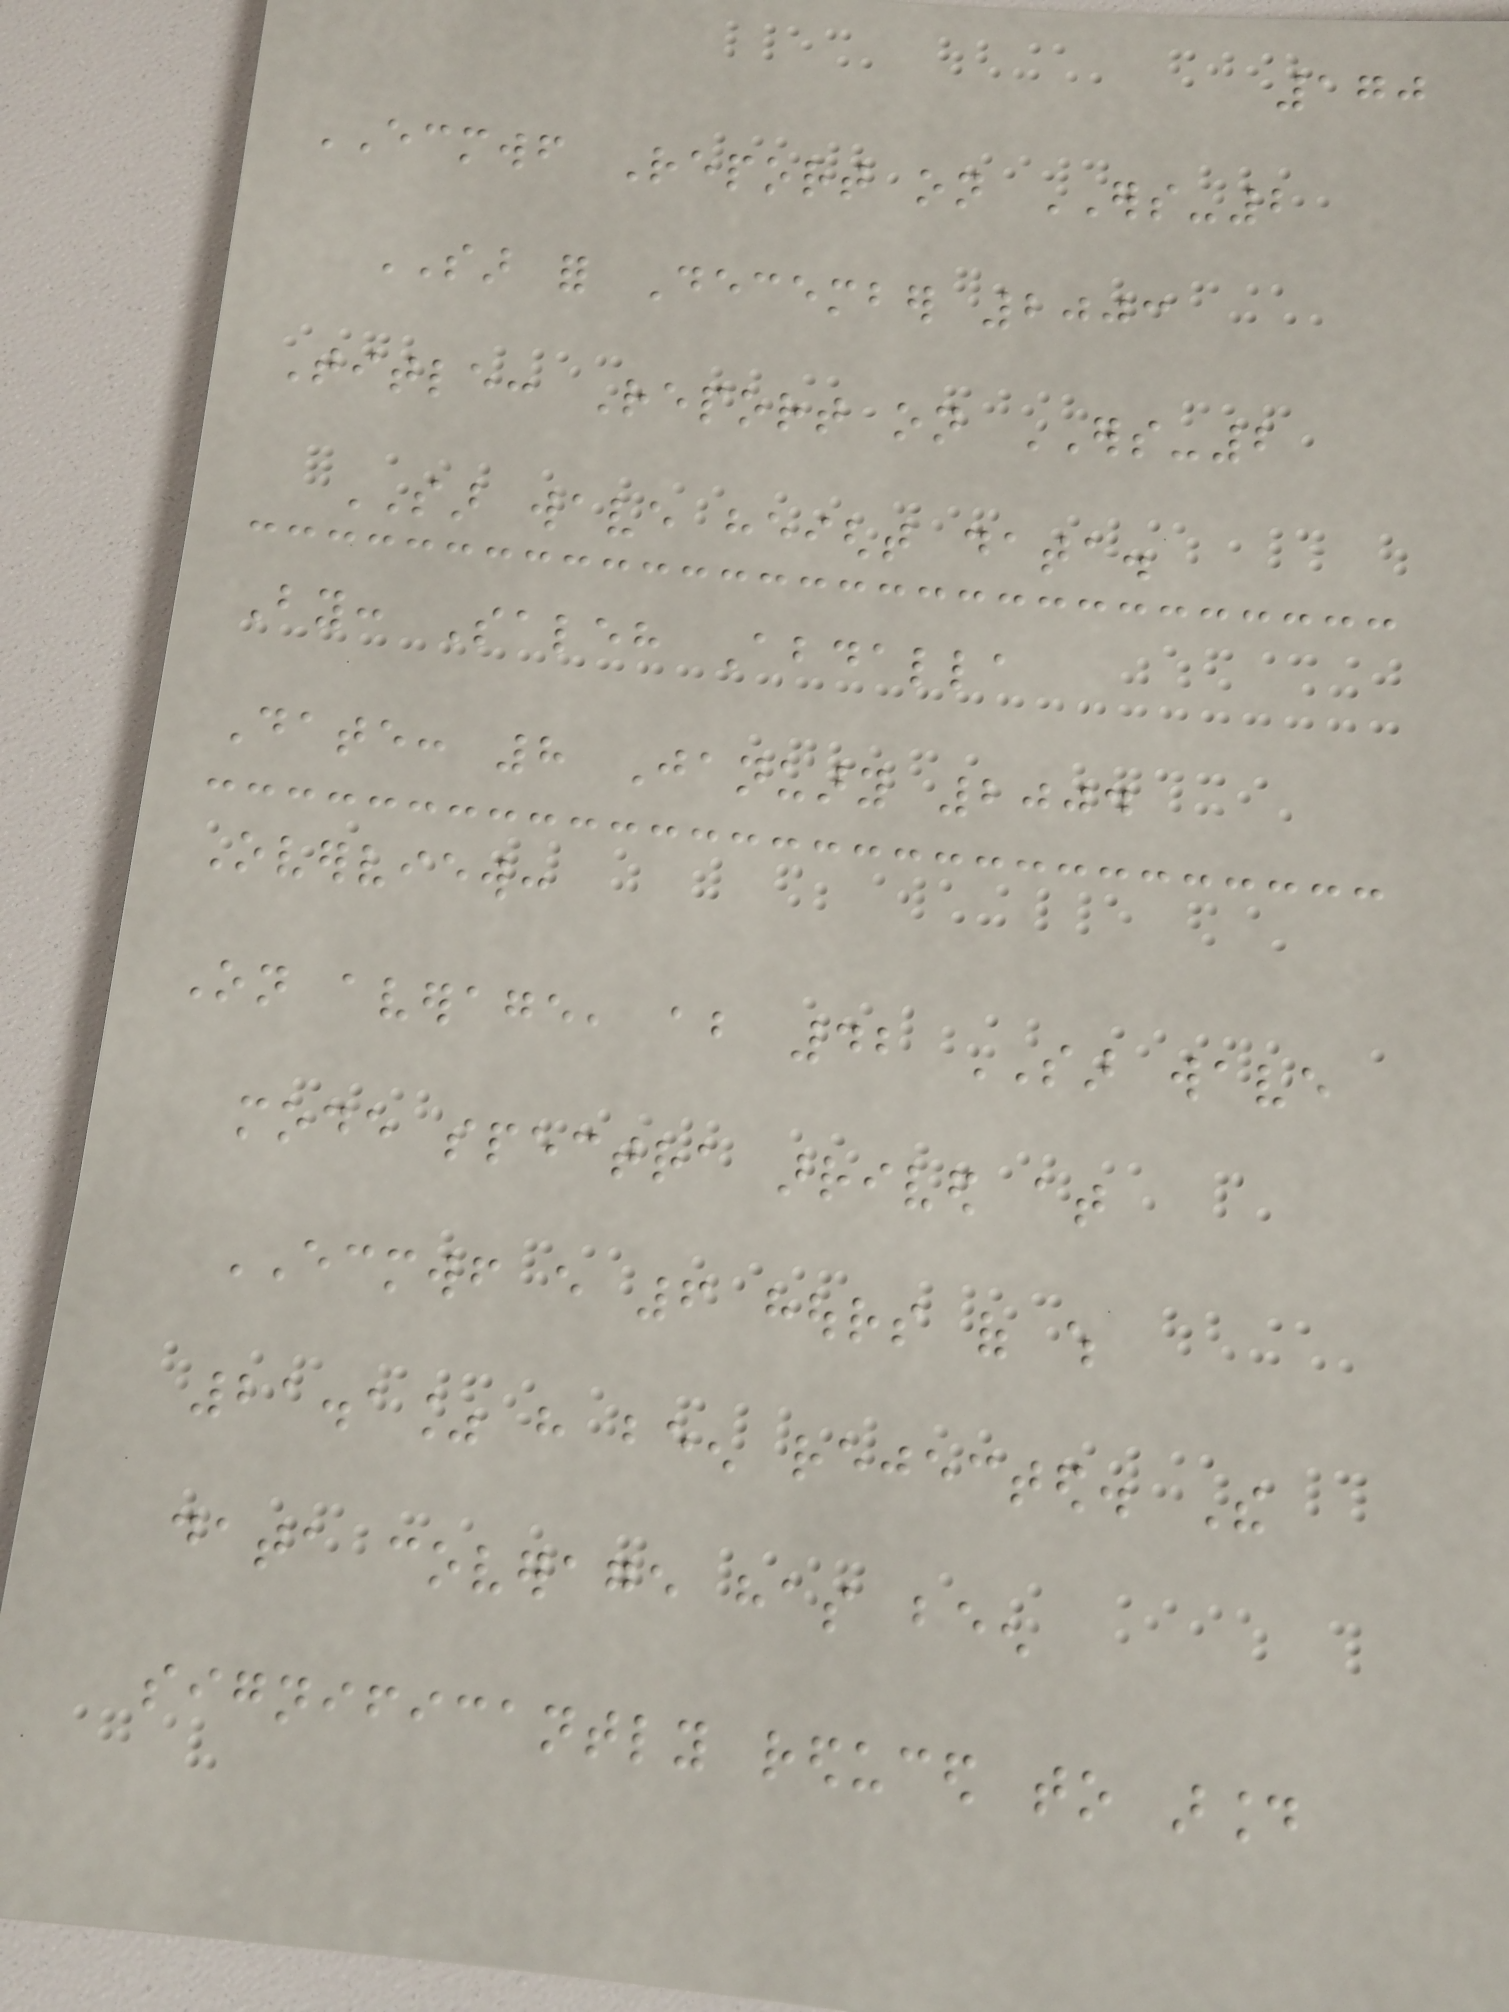170
ECMWF Report on ERS-2
SAR for December 2003
Title: Report on ERS-2
SAR wave height data.
By: Saleh Abdalla
Date: 8 January 2004
Overview:
On average, about 42 SAR wave
mode spectra arrived at
ECMWF every 6 hours of which
21.1% have been rejected. The
data coverage has been
significantly reduced to around
